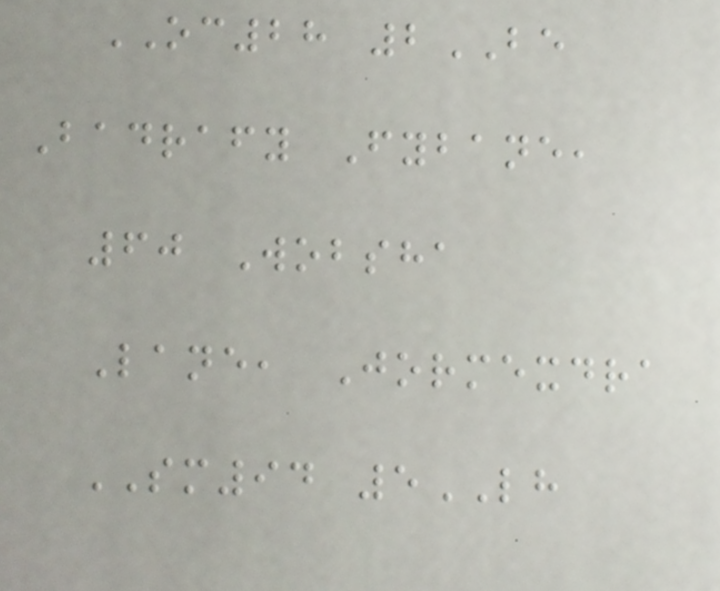OC28 2BE
Badrafy Fybane,
60 Wobsha
Lane, Jormexdra
SM94 5LH
